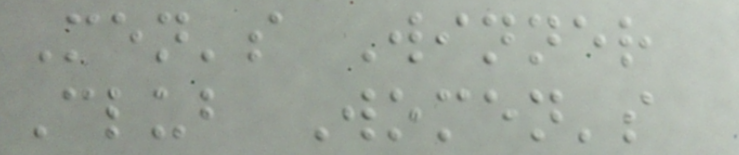Men's Winner
Club Women's
